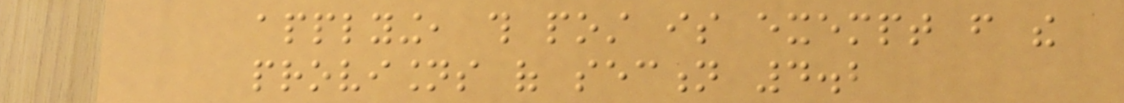applying, this post is exempt from the
provisions of section 4.2
